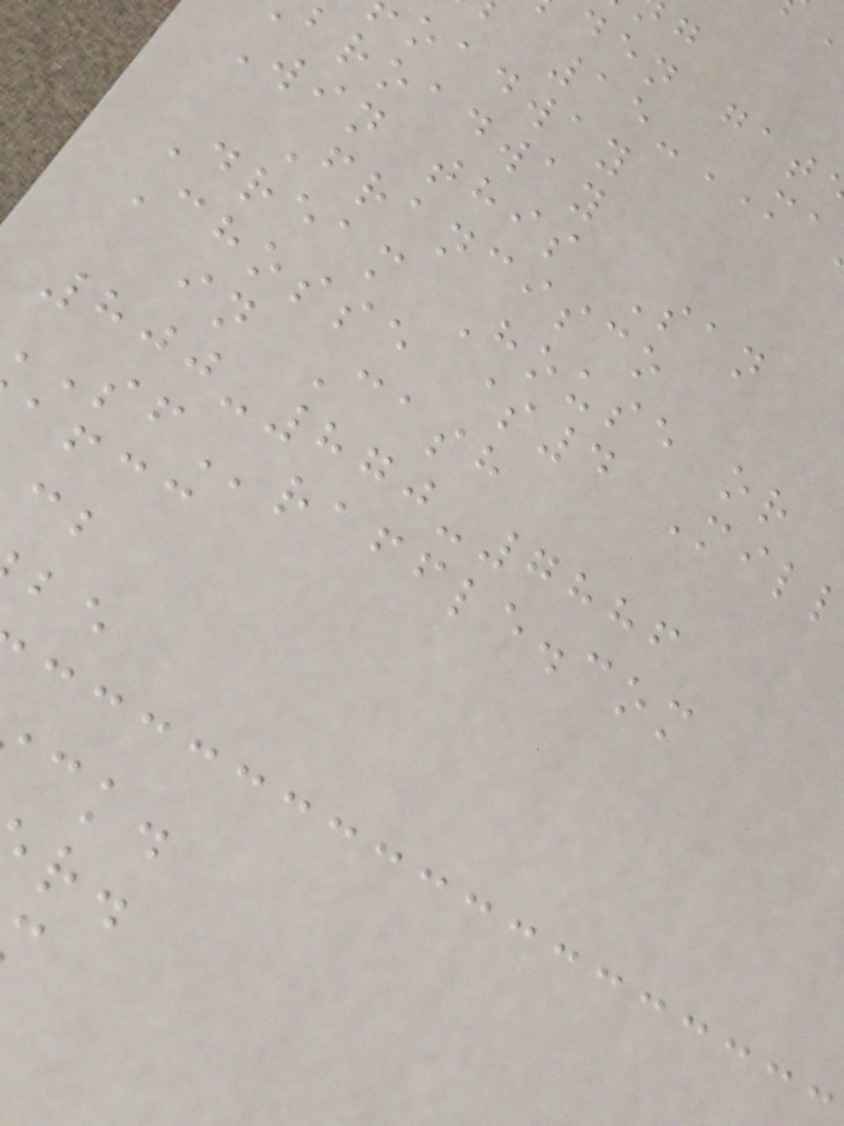15-MA
oadway
broadway
Win this San
Francisco
Dream House or
Chosse $4 Mil
in Cash
800-870-7886
raffle.com
afcc
